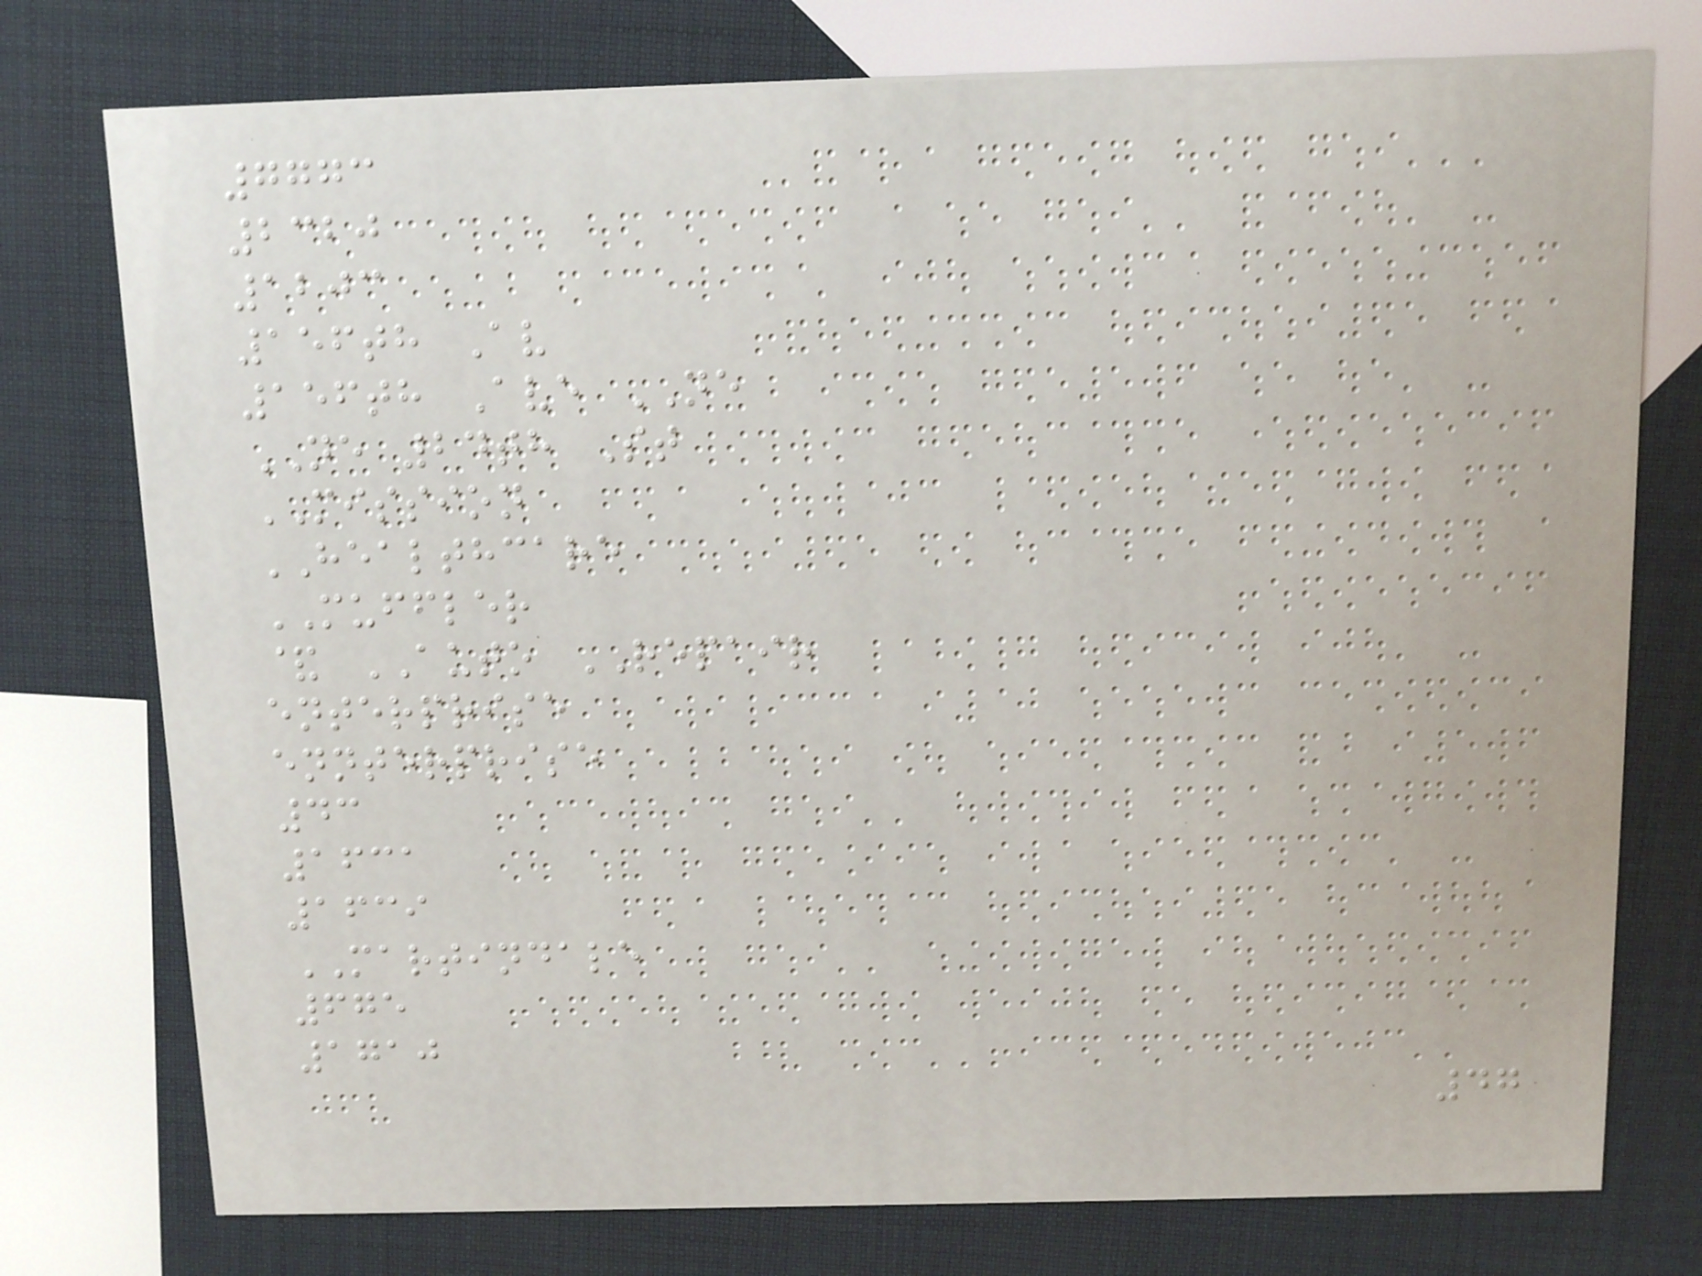7773
2320
1203
156th Av
156th Ave NE
NE 24th St
MISSION
HEALTHCARE
MUFFLER
& AUTO REPAIR
enterprise
ennterprise
43
1631
1639
MARTINDALE
675
1710
47
